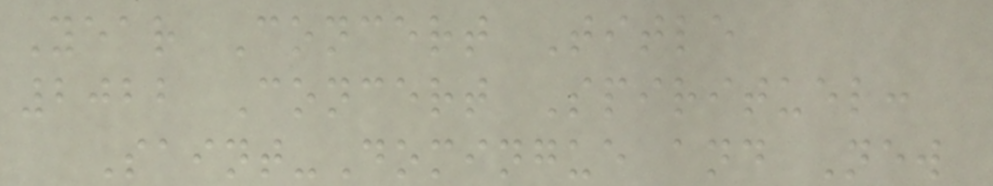Year Concert Title
2022 Concert Spirituel:
Saint-Domingue and New
